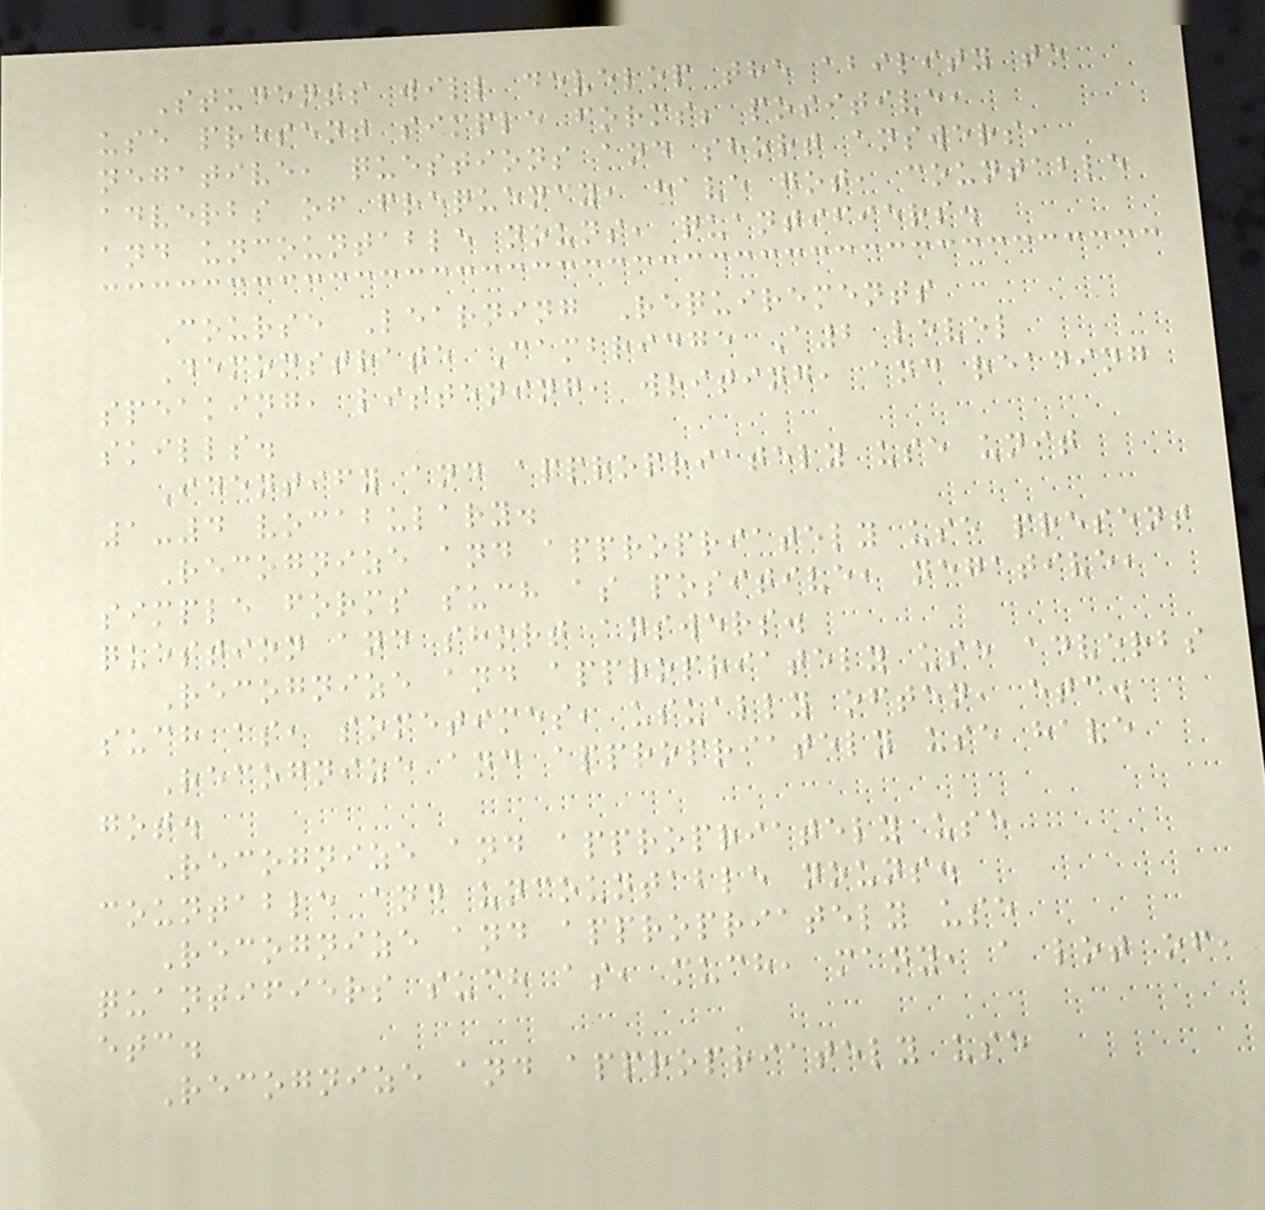Students will develop the ability to
use present simple forms; positive,
negative, questions and short answers,
adverbs of frequency, have got, countable
and uncountable nouns, quantifiers.
Course Learning Requirements
Demonstrate Cambridge A2 level
speaking, listening, writing, and reading
skills.
Identify and appropriately use unit
1-4 vocabulary.
Recognize and appropriately use present
simple forms such as positive, negative,
question and short answers.
Recognize and appropriately use adverbs
such as, sometimes, usually often, etc.
Recognize and appropriately use have
got.
Recognize and appropriately use
countable and uncountable nouns.
Recognize and appropriately use
quantifiers such as, much, many, a lot of,
etc.
Recognize and appropriately use
